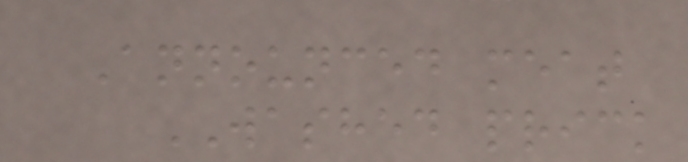Announced meat
WASHED prick
